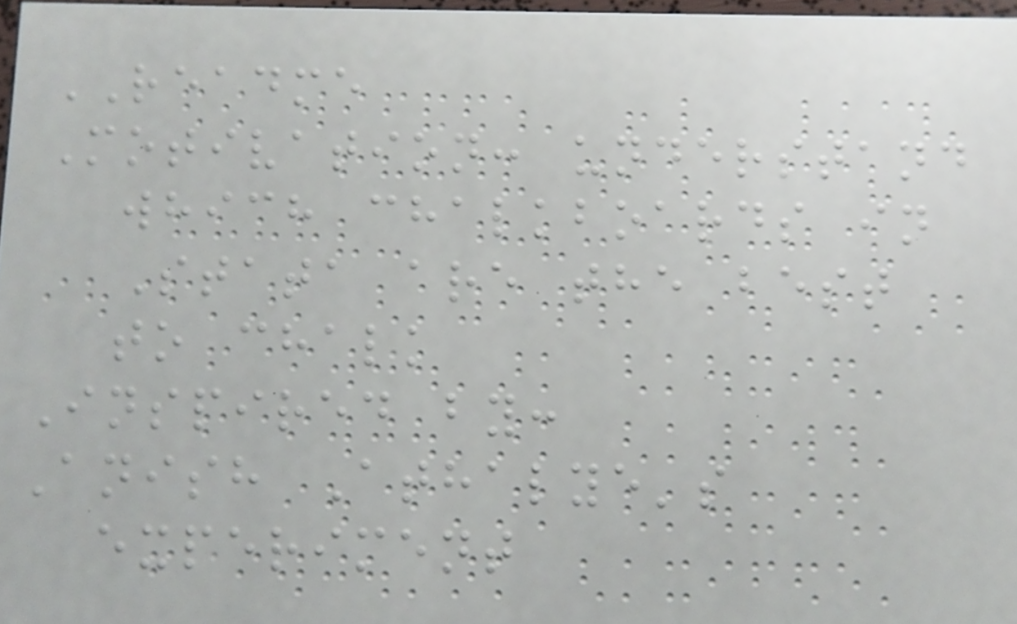README
Motivation: understand
which chalkboards in
Stata are the best
to chalk
Inspired by:
Anish Athalye's
experiment
